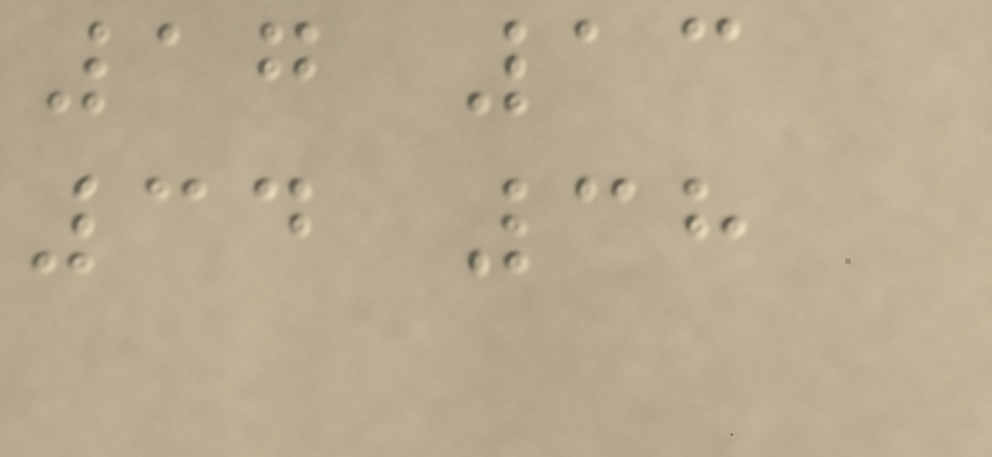17 13
34 38
